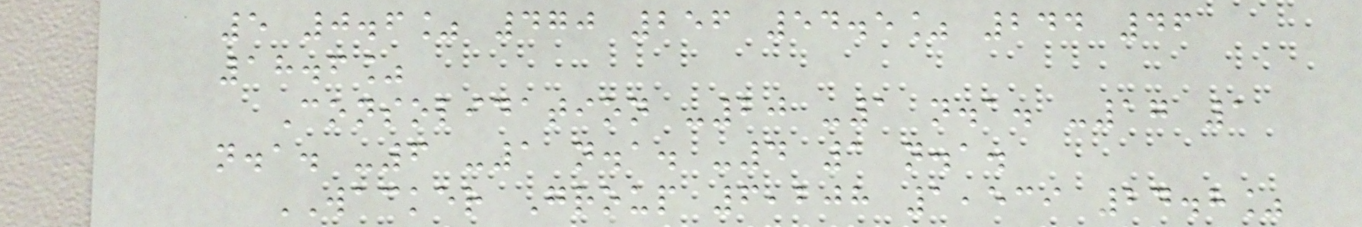5 0.6% 470 256 54.5% 244 46
18.6%
Consolidation -20 -1 n.a. -17 1
n.a. -6 -1 n.a. -4 1 n.a.
WACKER Group 6,208 1,539 24.8%
